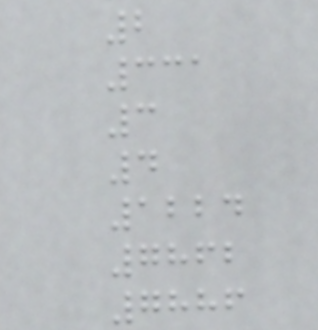2
331
3
4
1224
7862
7886
